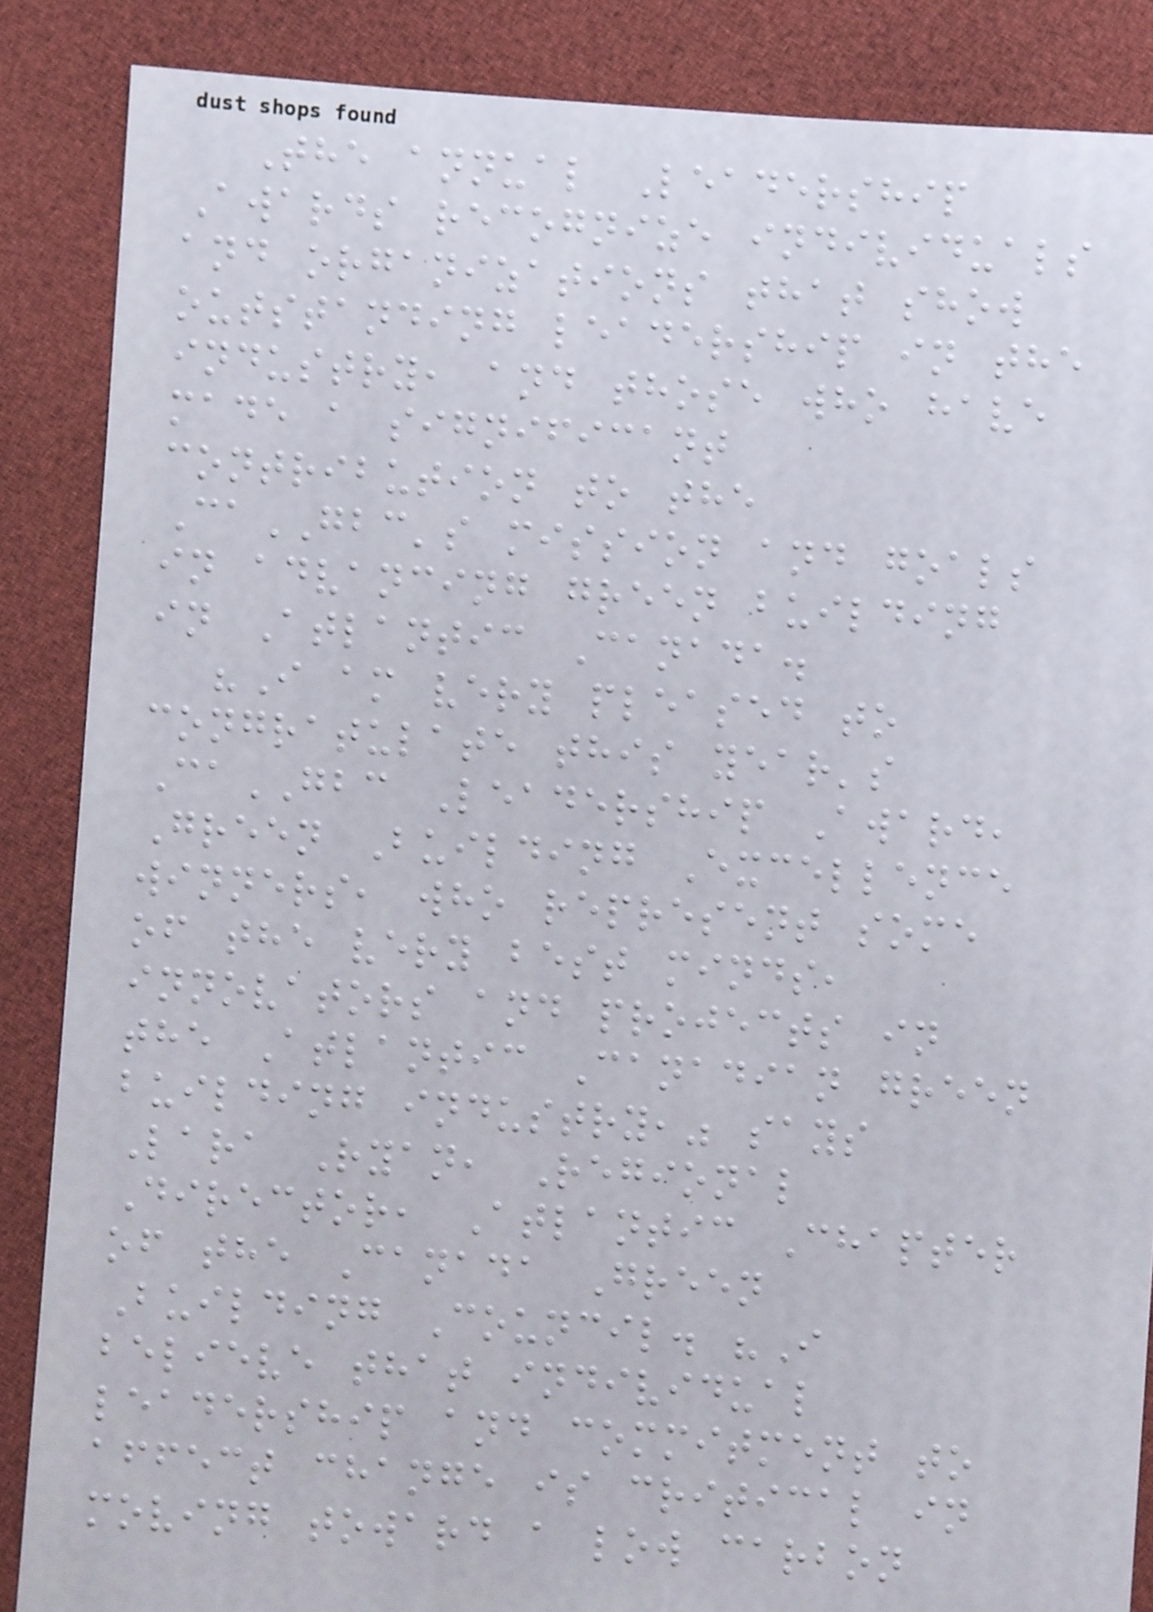The annual Leadership
Awards recognize individuals
and organizations that show
outstanding leadership in the
industry, and those who have
made a significant
contribution to the
CaGBC's mission and goals
in advancing green building
in Atlantic Canada.
"I am very pleased to
congratulate this year's
CaGBC Leadership Award,
Green Building Excellence
winners, who represent some
of the very best minds,
innovators and projects in
the Atlantic Canadian green
building industry," says
Lara Ryan, Regional
Director, Atlantic Chapter
of the Canada Green
Building Council. "I
believe that individual
leadership and commitment to
affect change is critical in
moving toward a low carbon
